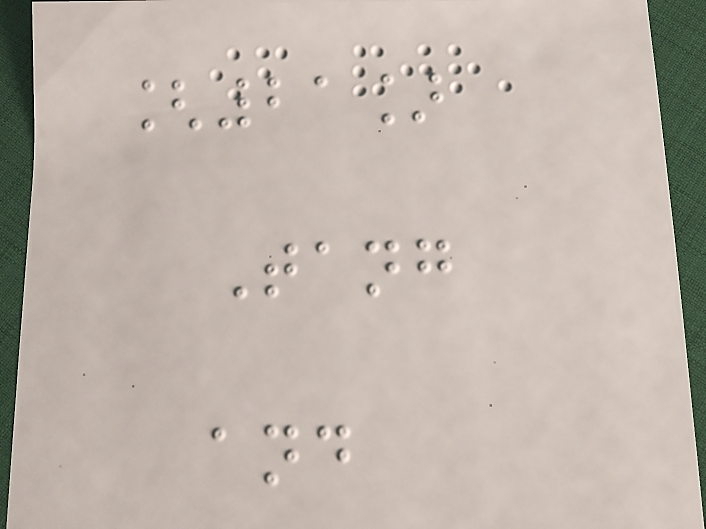[21]
Tang
and
